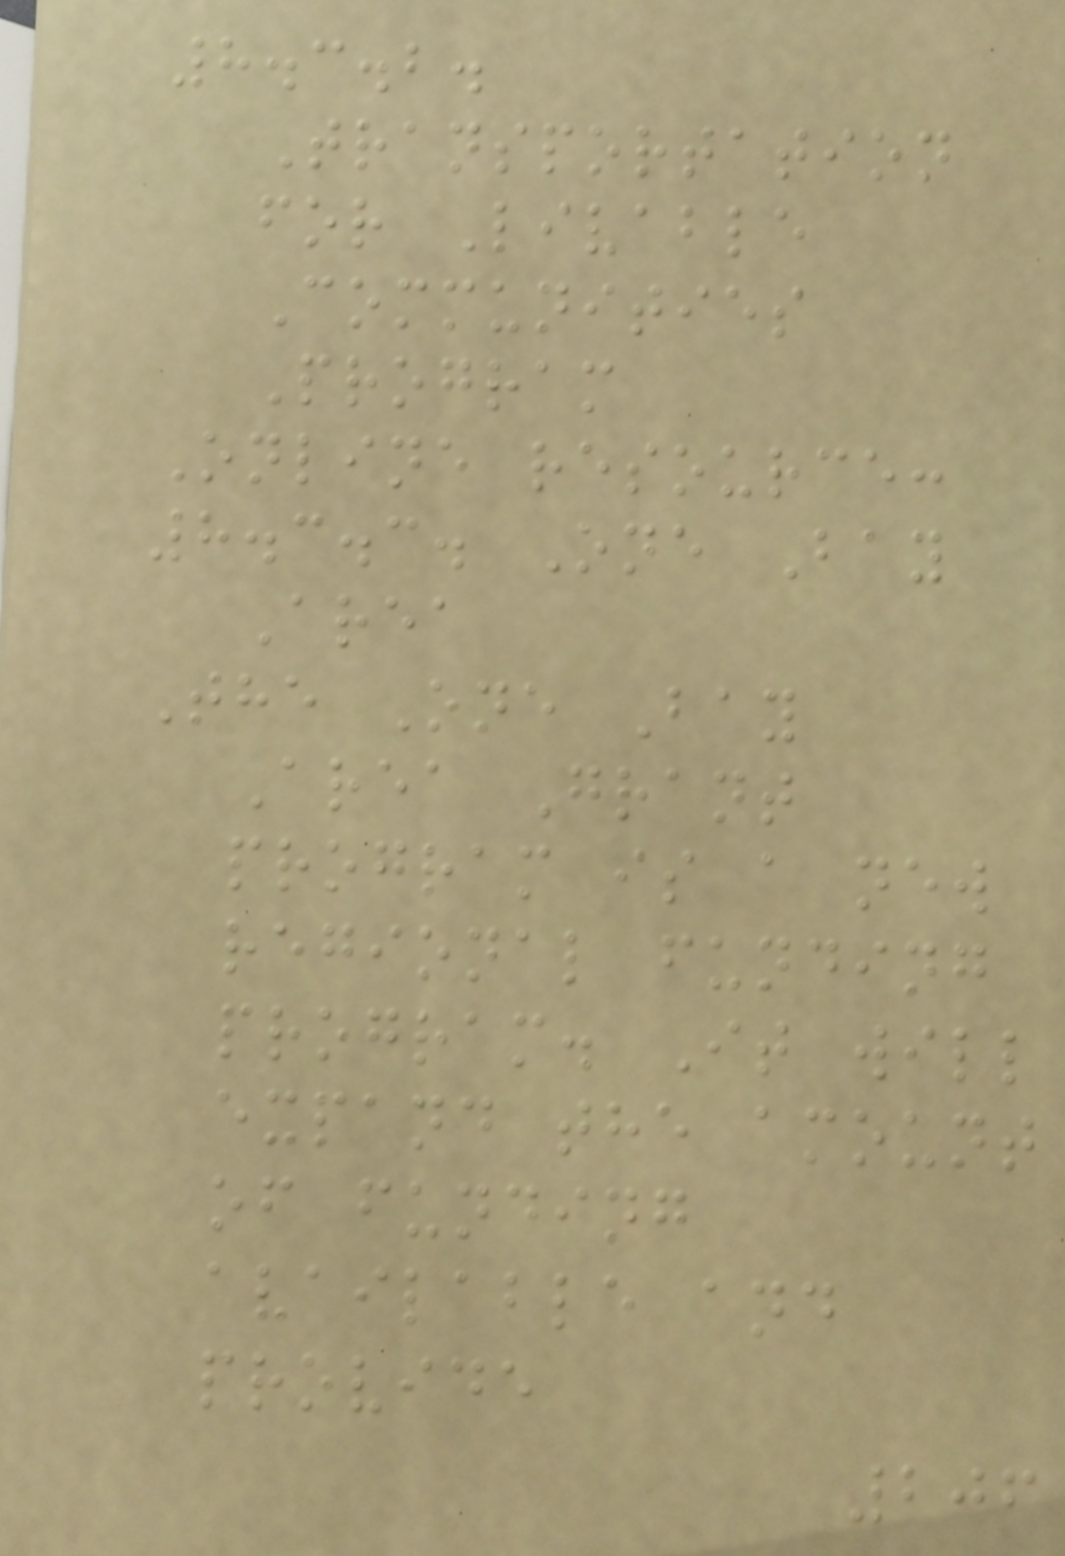8.3.2.
Transportation
for Livable
Communities
Program
Online resource:
8.3.3. One Bay
Area
The One Bay
Area Grant
program is a new
regional funding
program. It will
expand the amount
of funding
available and
provide
206
